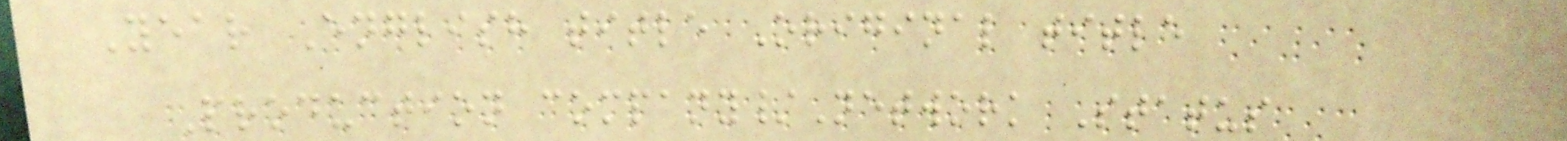Year English title Original title
Production company/Network Status
